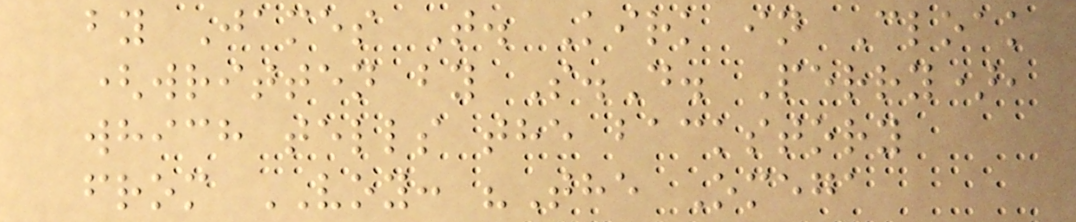by James T. Kirk in Cloak
(written by S.D. Perry),
which tells the backstory
from VOY: "The Omega
